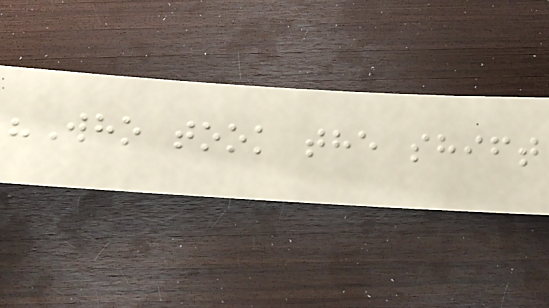"Who took the shift
